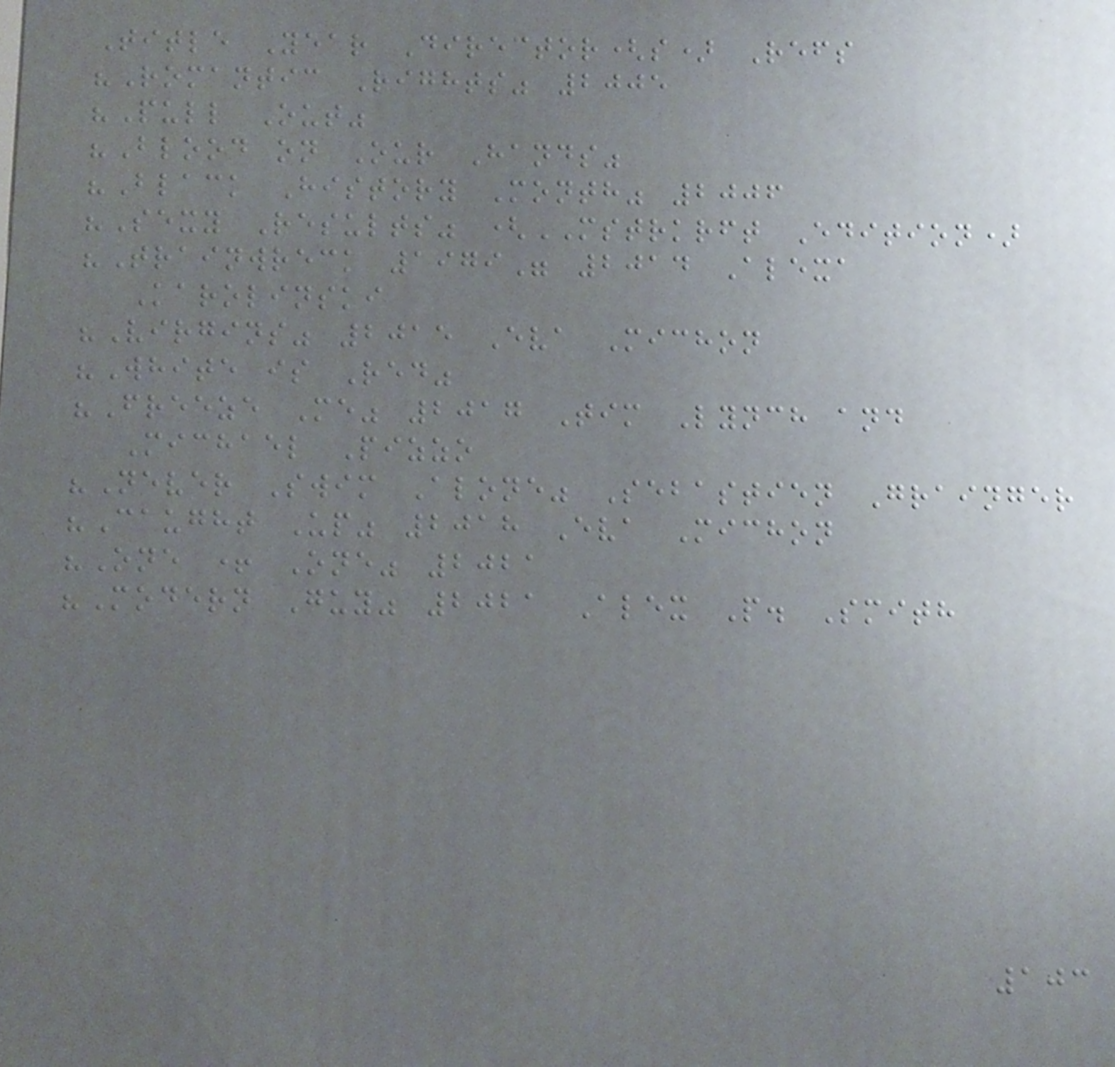Title Year Director(s) Refs
"Romantic Rights" 2005
"Pull Out"
"Blood on Our Hands"
"Black History Month" 2006
"Sexy Results" (MSTRKRFT Edition)
"Trainwreck 1979" 2014 Alexa
Karolinski
"Virgins" 2015 Eva Michon
"White is Red"
"Freeze Me" 2017 Tim Lynch and
Michael Pizzo
"Never Swim Alone" Sebastien Grainger
"Caught Up" 2018 Eva Michon
"One + One" 2021
"Modern Guy" 2021 Alex P. Smith
103
